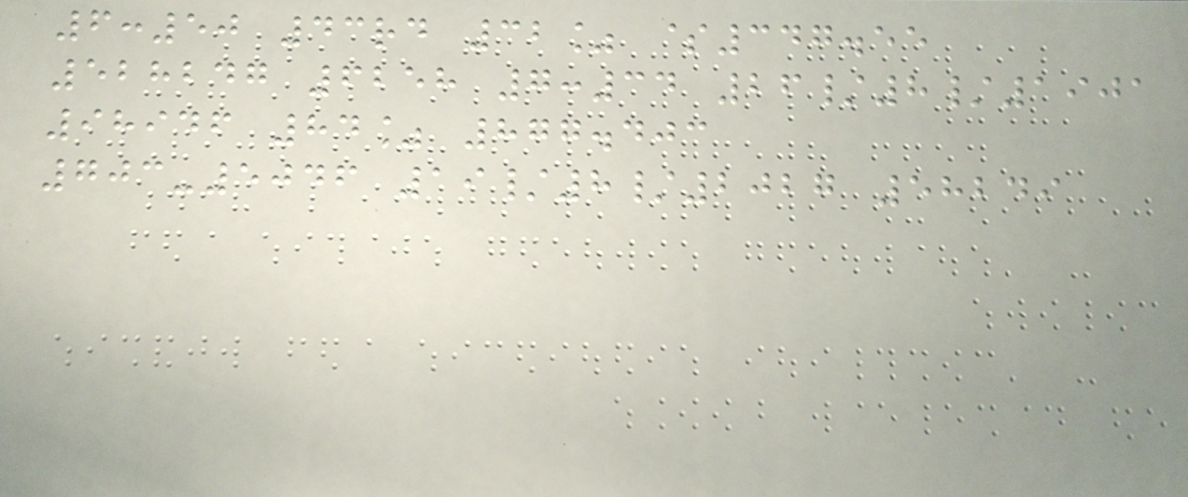6:50 43rd 32% $347.55
528247 6258 7:34 26/8/1901
98946 84% 877.403
703-5046 19/8/2027 58249
